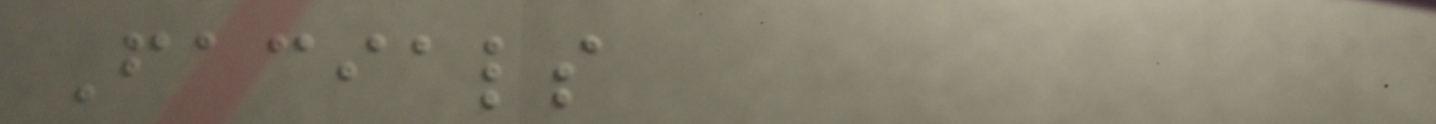Facials
